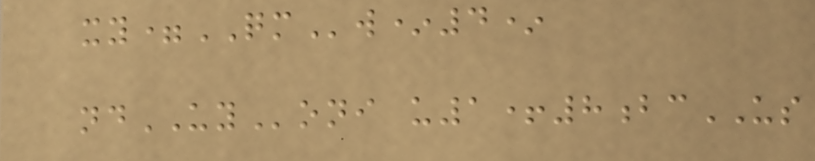xy=QMw*4*
ndUYoni u1+8bcUS
